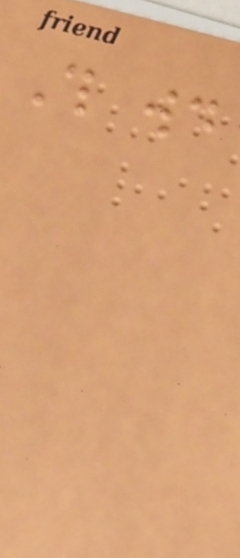This would
